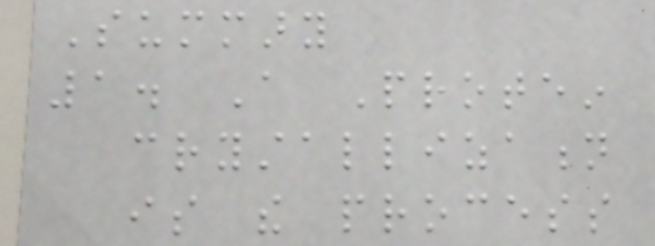Summary
1. A Protein
crystallization
is the process
